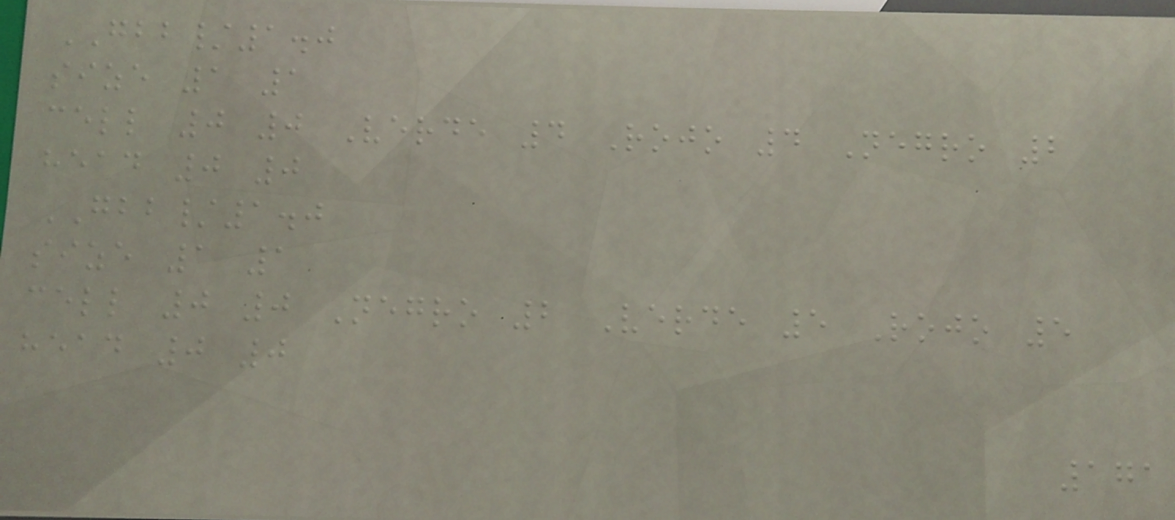GBB/1.0
size 1 1
cell 0 0 Verde 4 Rojo 4 Negro 2
head 0 0
GBB/1.0
size 1 1
cell 0 0 Negro 2 Verde 5 Rojo 5
head 0 0
171
